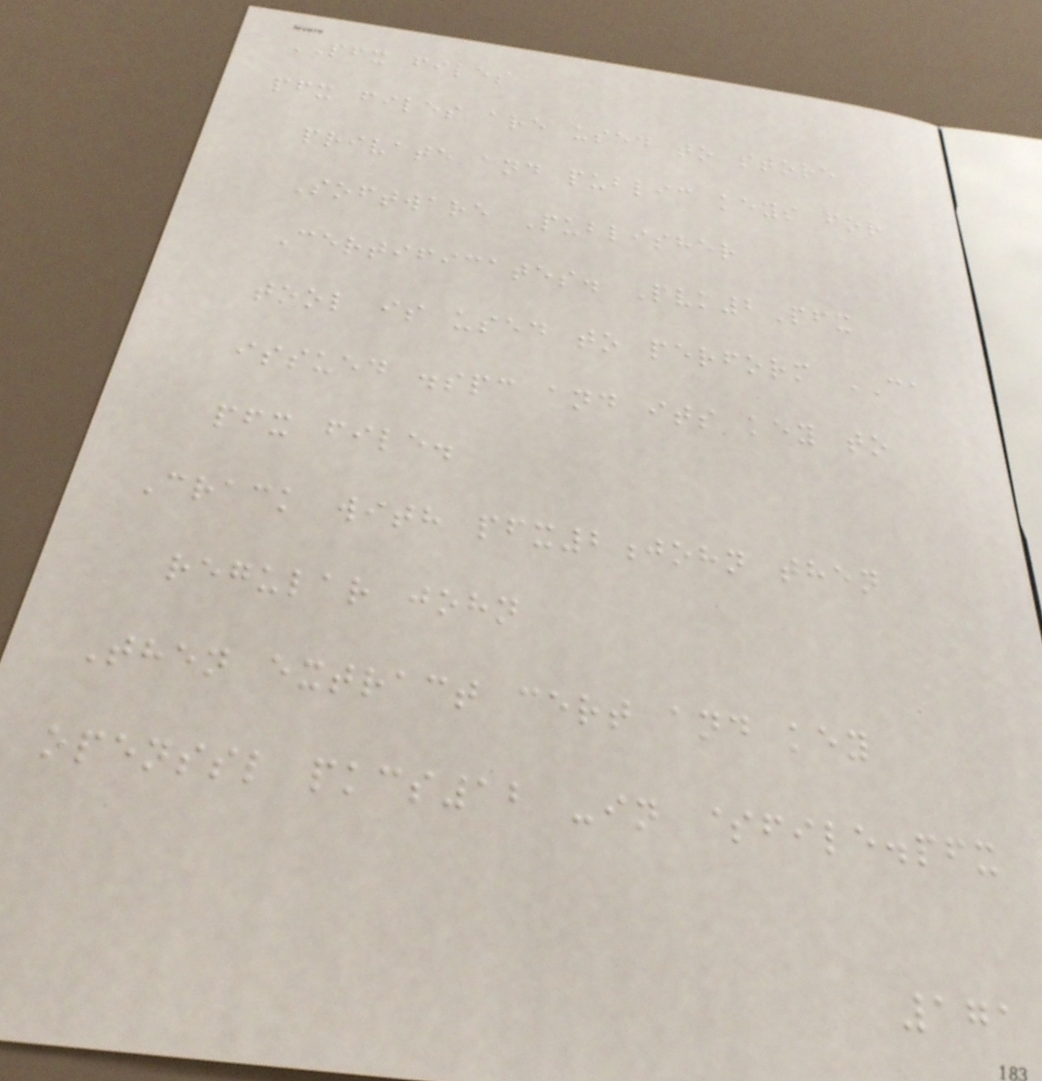PFX files
pfx files are used to store
private and public keys for
Software Publisher
Certificates. Pvk2Pfx
tool is used to perform CA
issued .spc and its key to
pfx file.
Crack with pfx2john then
regular john
Then extract cert and key
openssl pkcs12 -in $file.pfx
171
